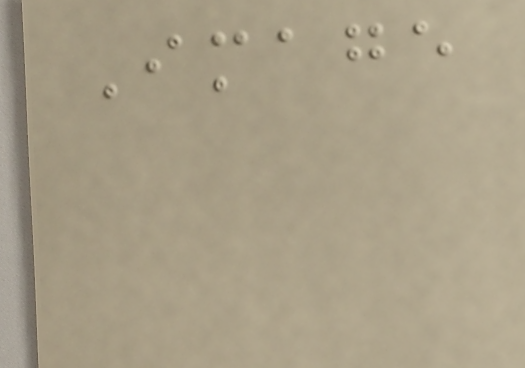Image
